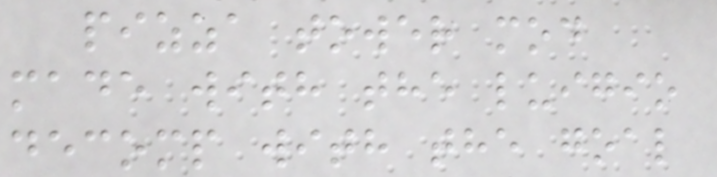pizza tower mod
made with the luigio
decomp with the goal
